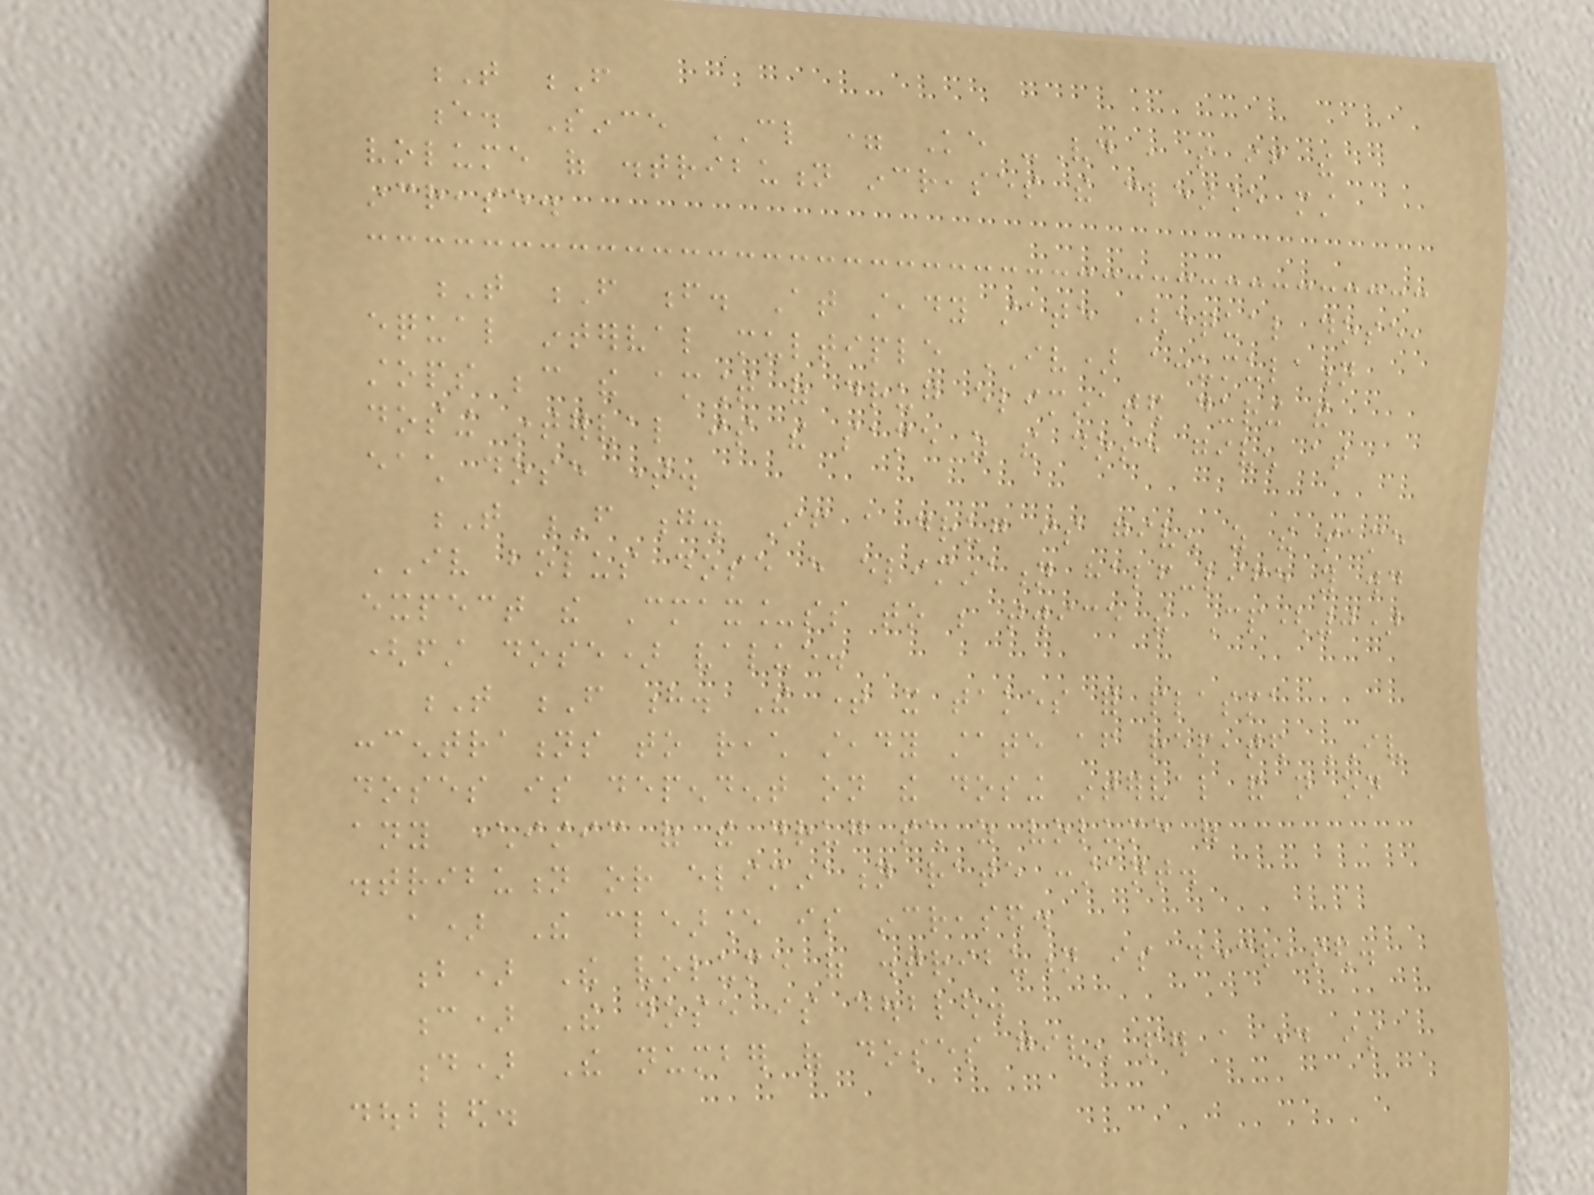T F
e. Since CL = Ke -Vd , so if the
volume of distribution increases the clearance must
increase.
T F f. At steady state (equal dose,
equal interval multiple IV) accumulation
stops because the amount of drug eliminated during the
dosing interval is the same as the dose given at
each dose time.
T F g. If a drug is given as the same
IV bolus dose every elimination half-life you would
expect the Cmax_ss to be twice the Cp(0)
(first dose) value.
T F h. The time it takes for plasma
concentrations to reach steady state after repeated IV
doses is dependent on the dosing interval and not on
any characteristic of the drug such as volume of
distribution or elimination rate constant.
a) The clearance is increased.
b) The volume of distribution is decreased.
c) The dose is doubled.
d) The number of doses given per a day is
doubled.
